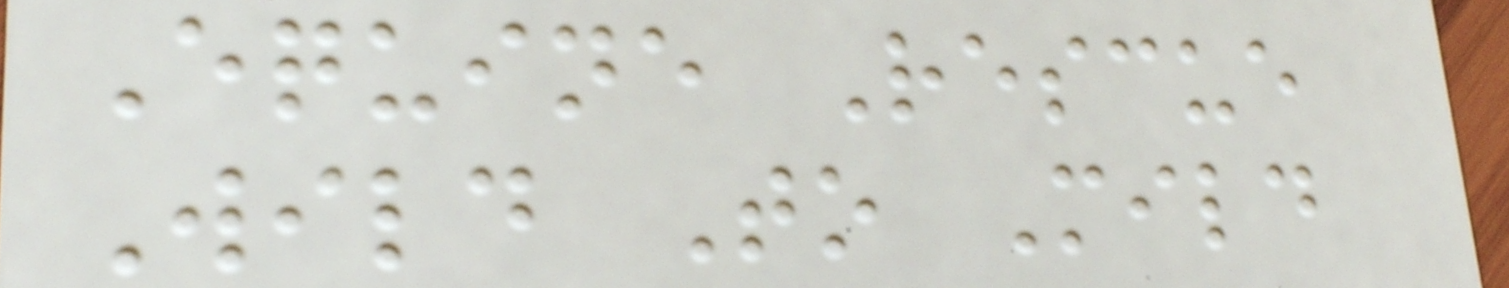Equine Rescue
Wild To Mild
